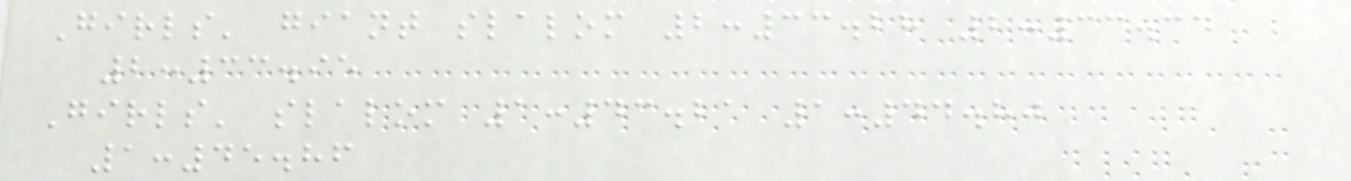Girls' giant slalom 2:33.28 2:33.34
2:33.95
Girls' slalom 1:43.21 1:44.80
1:45.86
